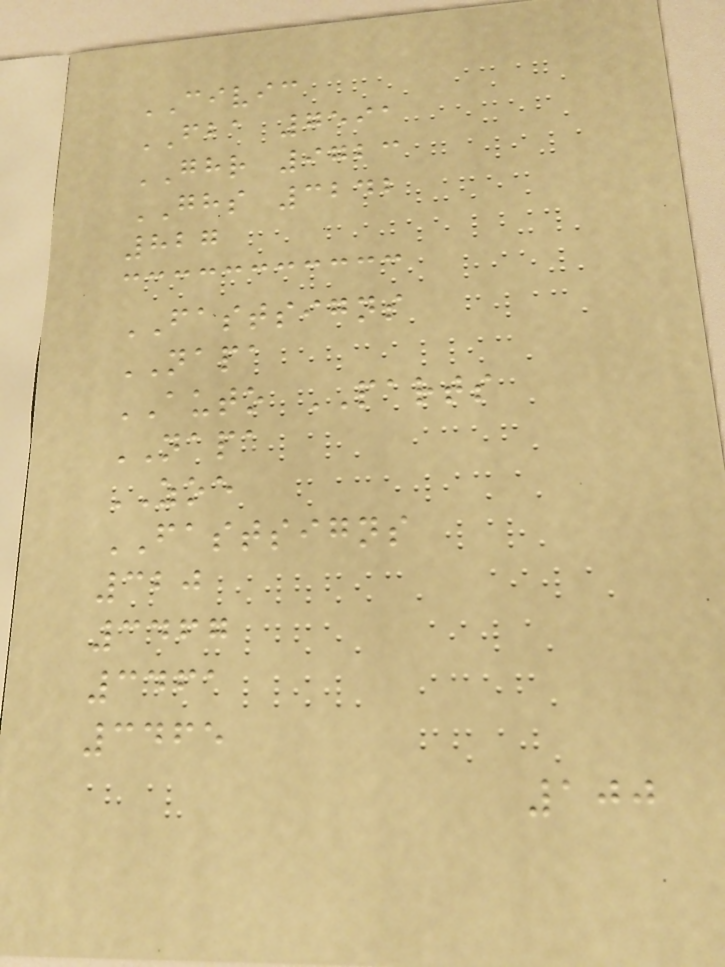CIVIC
FBA 7591
GHR 9723
GHS 3242
827
FASTSIGNS
NAPA
AUTO PARTS
NAPA
ZOE
FASTSIGNS
320
3467
3461
3465
100
